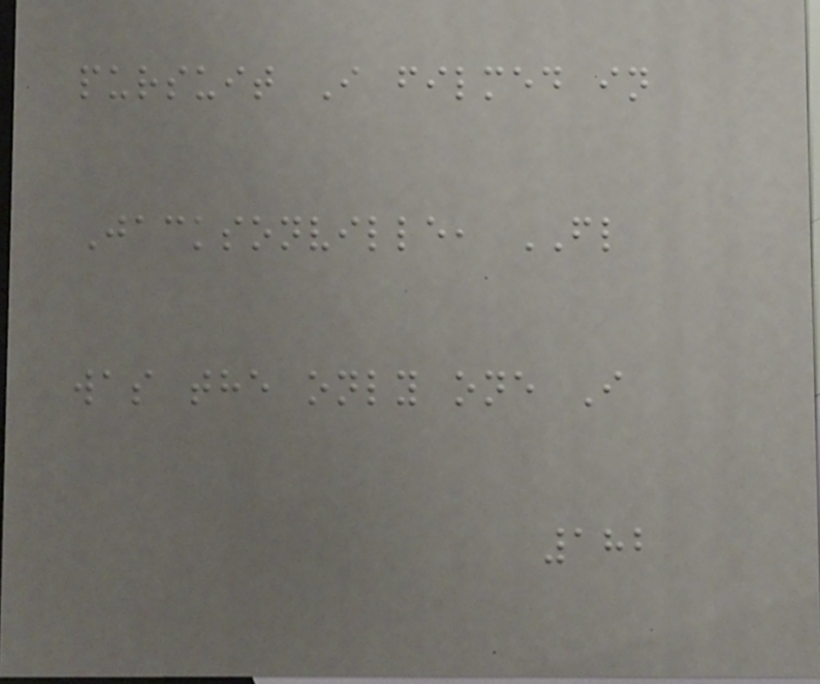pursuit I filmed in
Jacksonville, FL
was the only one I
182
